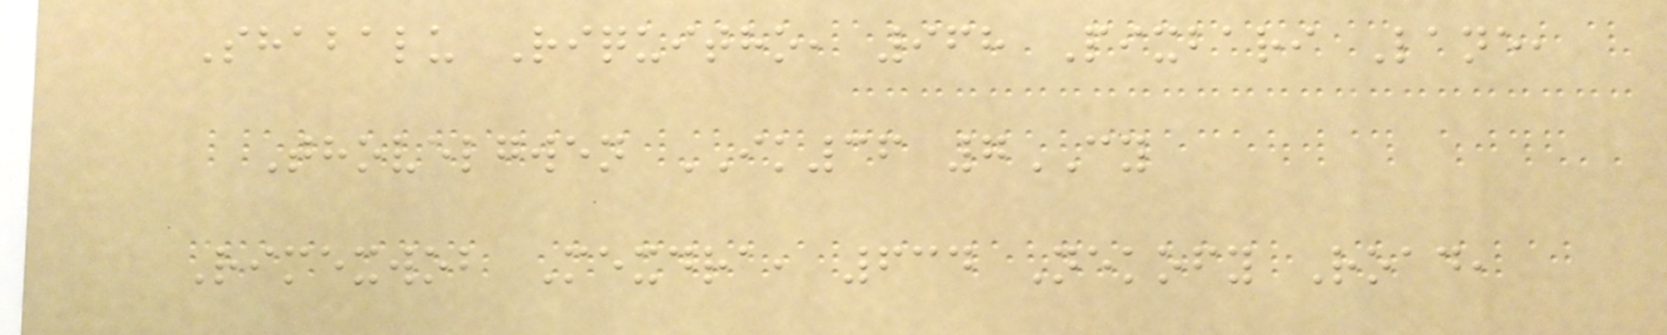Shabalu Riquitho, 968 Pixbari Lane,
Thovelgwen IK36 7CY
Rimexwob Mexdra, 634 Nekofy Road,
